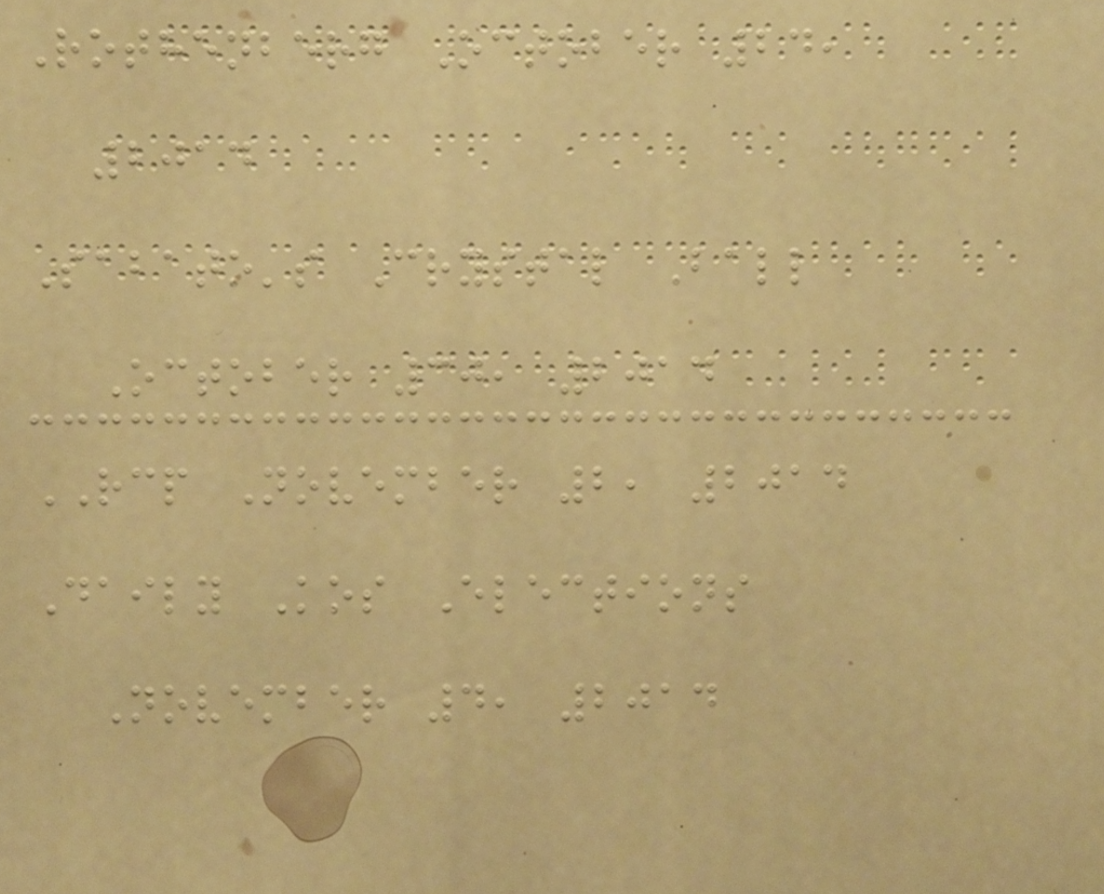Rothenberg October 24,
2014
Sabato's Crystal Ball
October 30, 2014
RCP November 2, 2014
Daily Kos Elections
November 4, 2014
